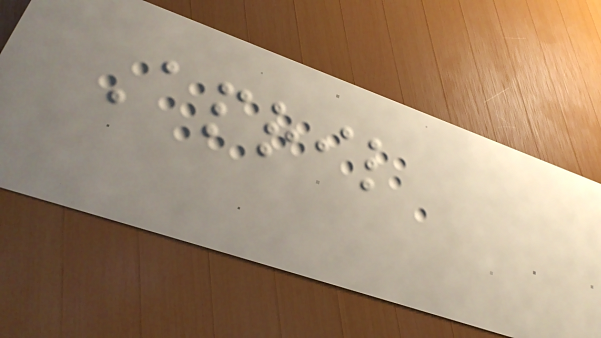April
